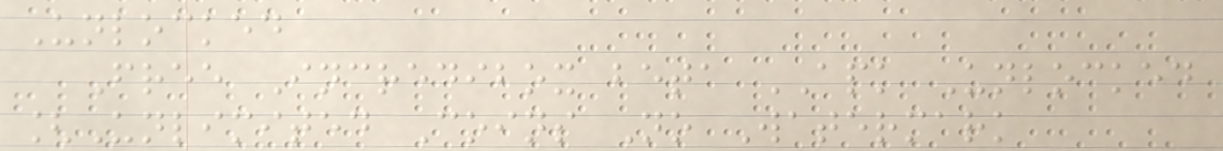Unlocked
Free Incredibox beta APK Unlocked
[Unlimited Coins No Watermark
